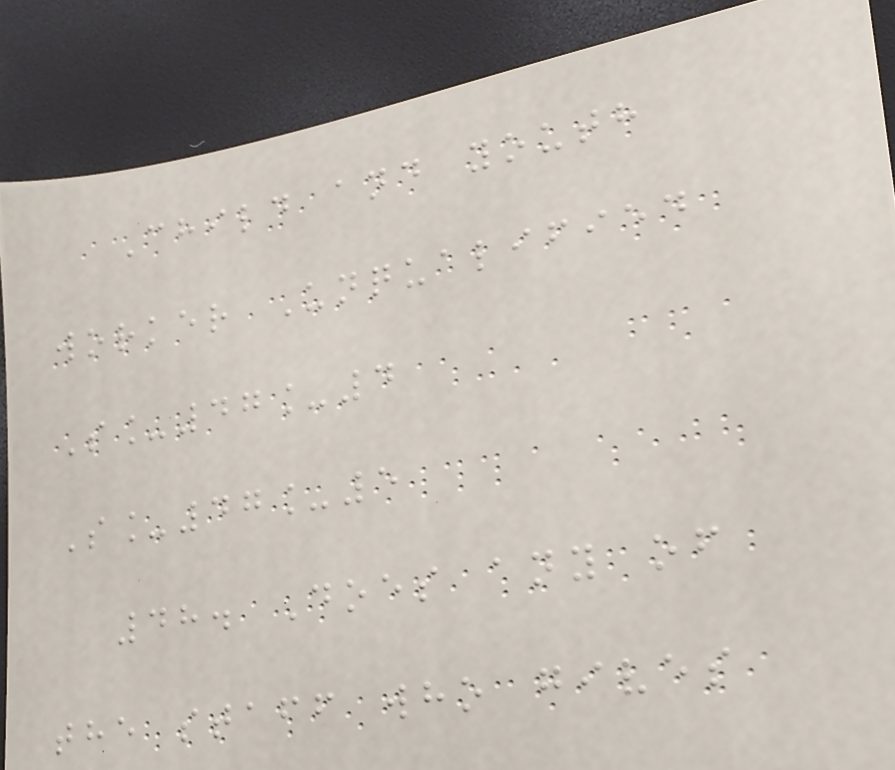Child and youth
worker Unqualified
S_47_4
S_47_5
48. Does any of
the staff who gives
